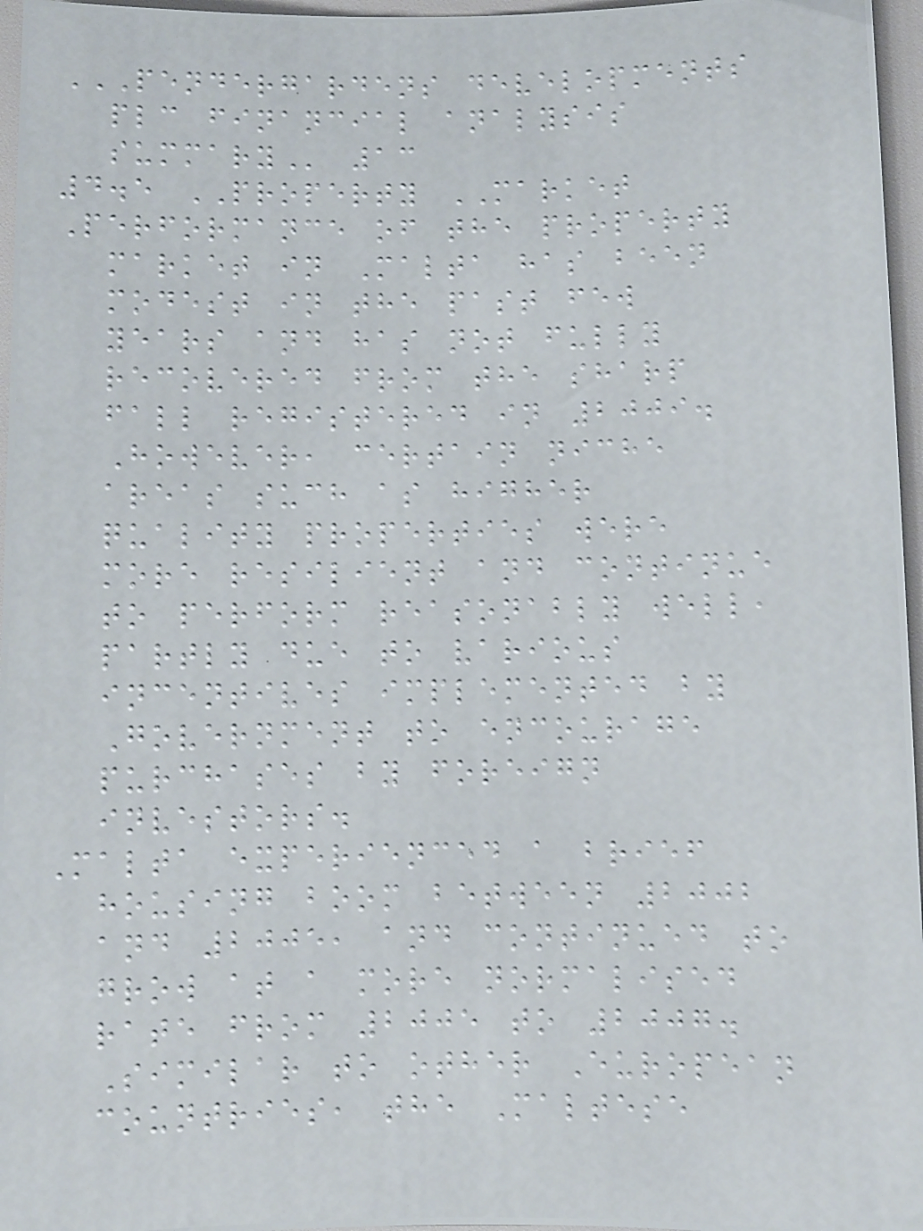PENDERGARDENS DEVELOPMENTS
PLC FINANCIAL ANALYSIS
SUMMARY 13
4.5 PROPERTY MARKET
Performance of the property
market in Malta has been
modest in the past few
years and has not fully
recovered from the sharp
fall registered in 2009.
However, certain niche
areas such as higher
quality properties were
more resilient and continue
to perform reasonably well,
partly due to various
incentives implemented by
Government to encourage
purchases by foreign
investors.
Malta experienced a brief
housing boom between 2002
and 2005, and continued to
grow at a more normalised
rate from 2005 to 2007.
Similar to other European
countries, the Maltese
